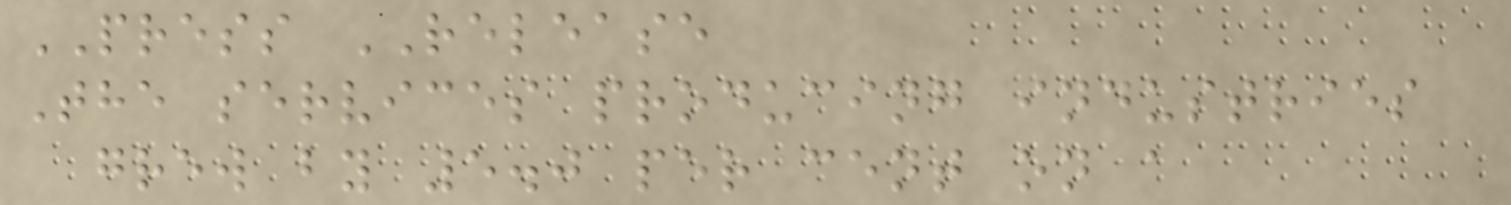PRESS RELEASE
The services producing industries
grew by 5.0 per cent on a
